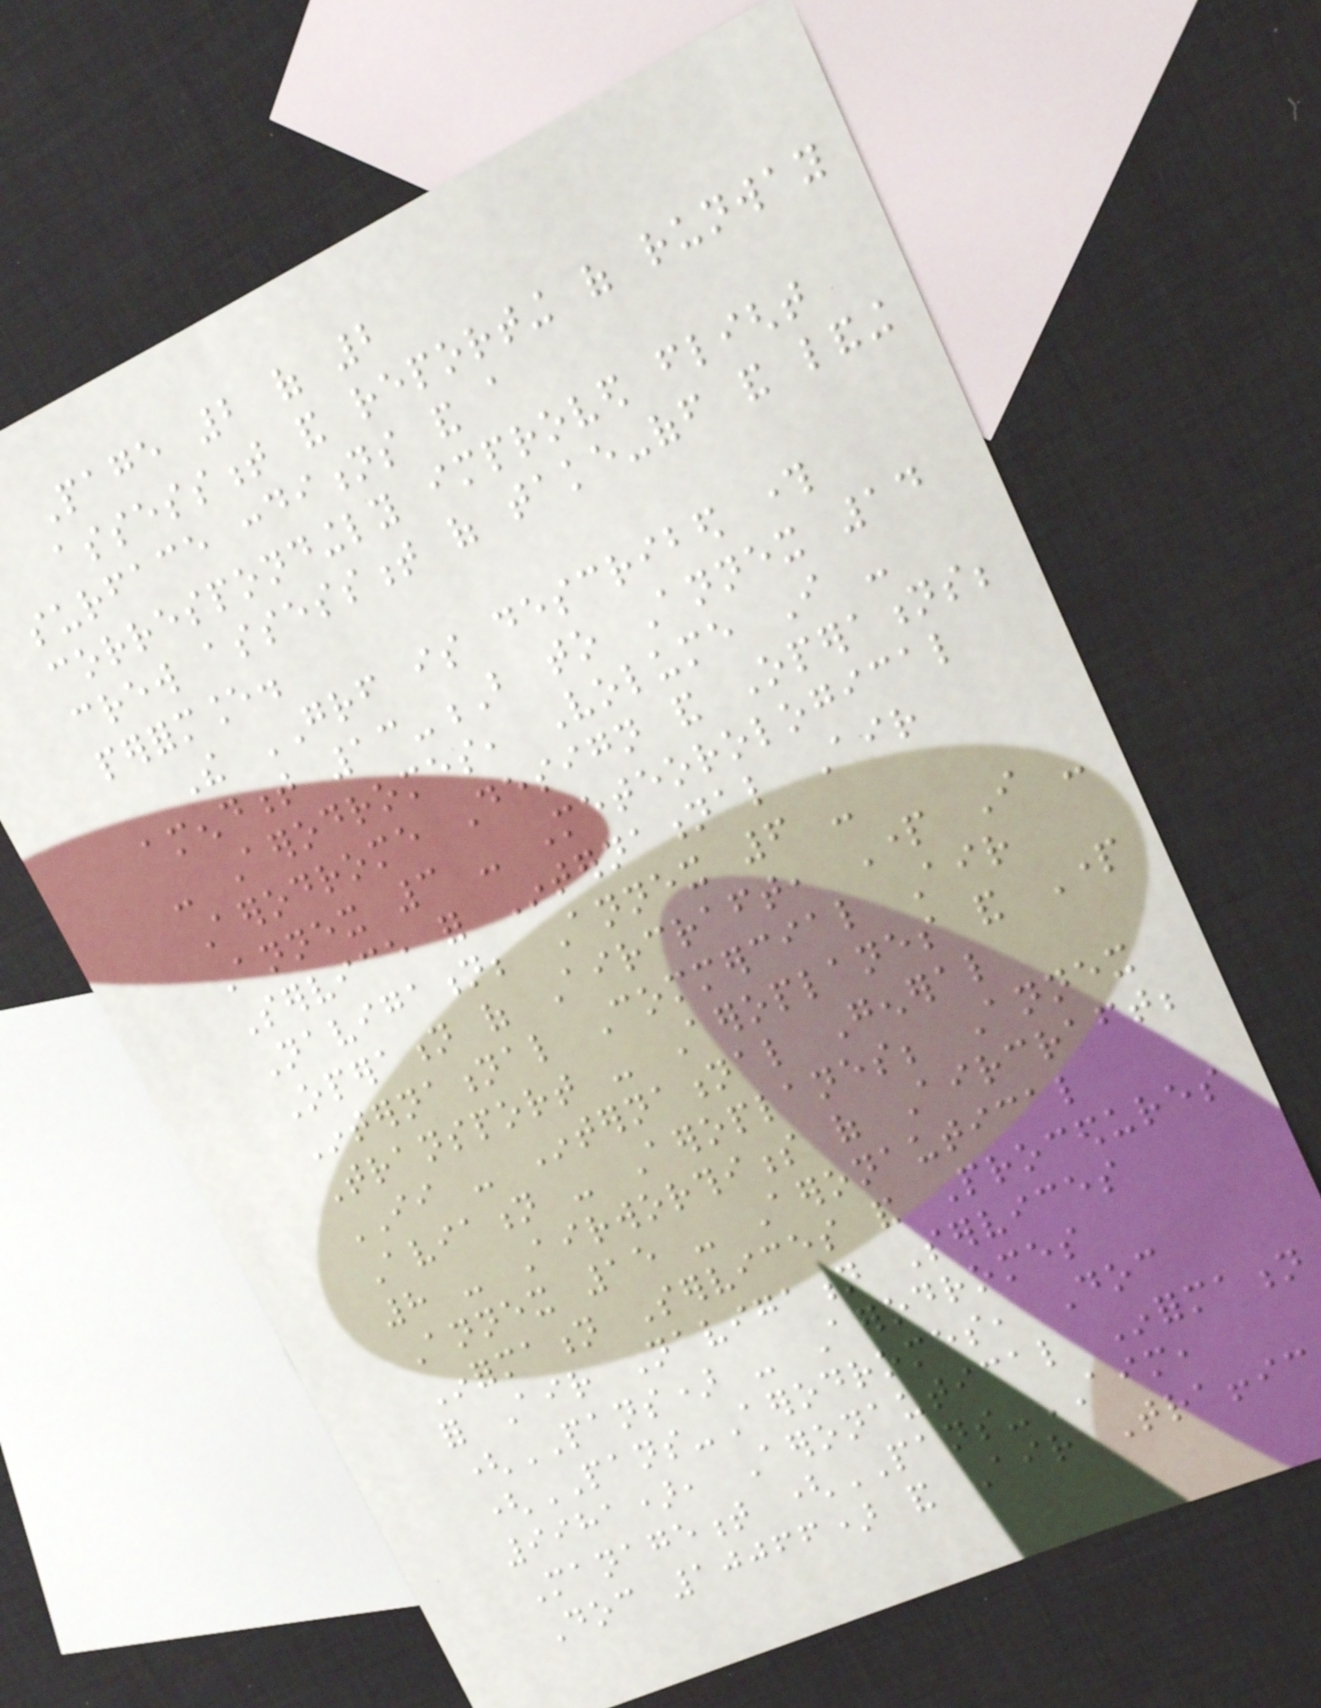Page 2 of 2
assessment and reporting of runway
surface conditions and a
correspondingly improved flight
crew assessment of take-off and landing
performance.
The GRF is described through
amendment 13-B to Annex 14
- Aerodromes, Volume I -
Aerodrome Design and Operations;
Annex 3 - Meteorological
Service for International Air
Navigation; Annex 6 -
Operation of Aircraft, Part I -
International Commercial Air
Transport - Aeroplanes and Part
II - International General
Aviation - Aeroplanes; Annex
8 - Airworthiness of Aircraft;
Annex 15 - Aeronautical
Information Services and Procedures
for Air Navigation Services
(PANS) - Aerodromes
(PANS-Aerodromes, Doc
9981), Aeronautical Information
Management (PANS-AIM,
Doc 10066) and Air Traffic
